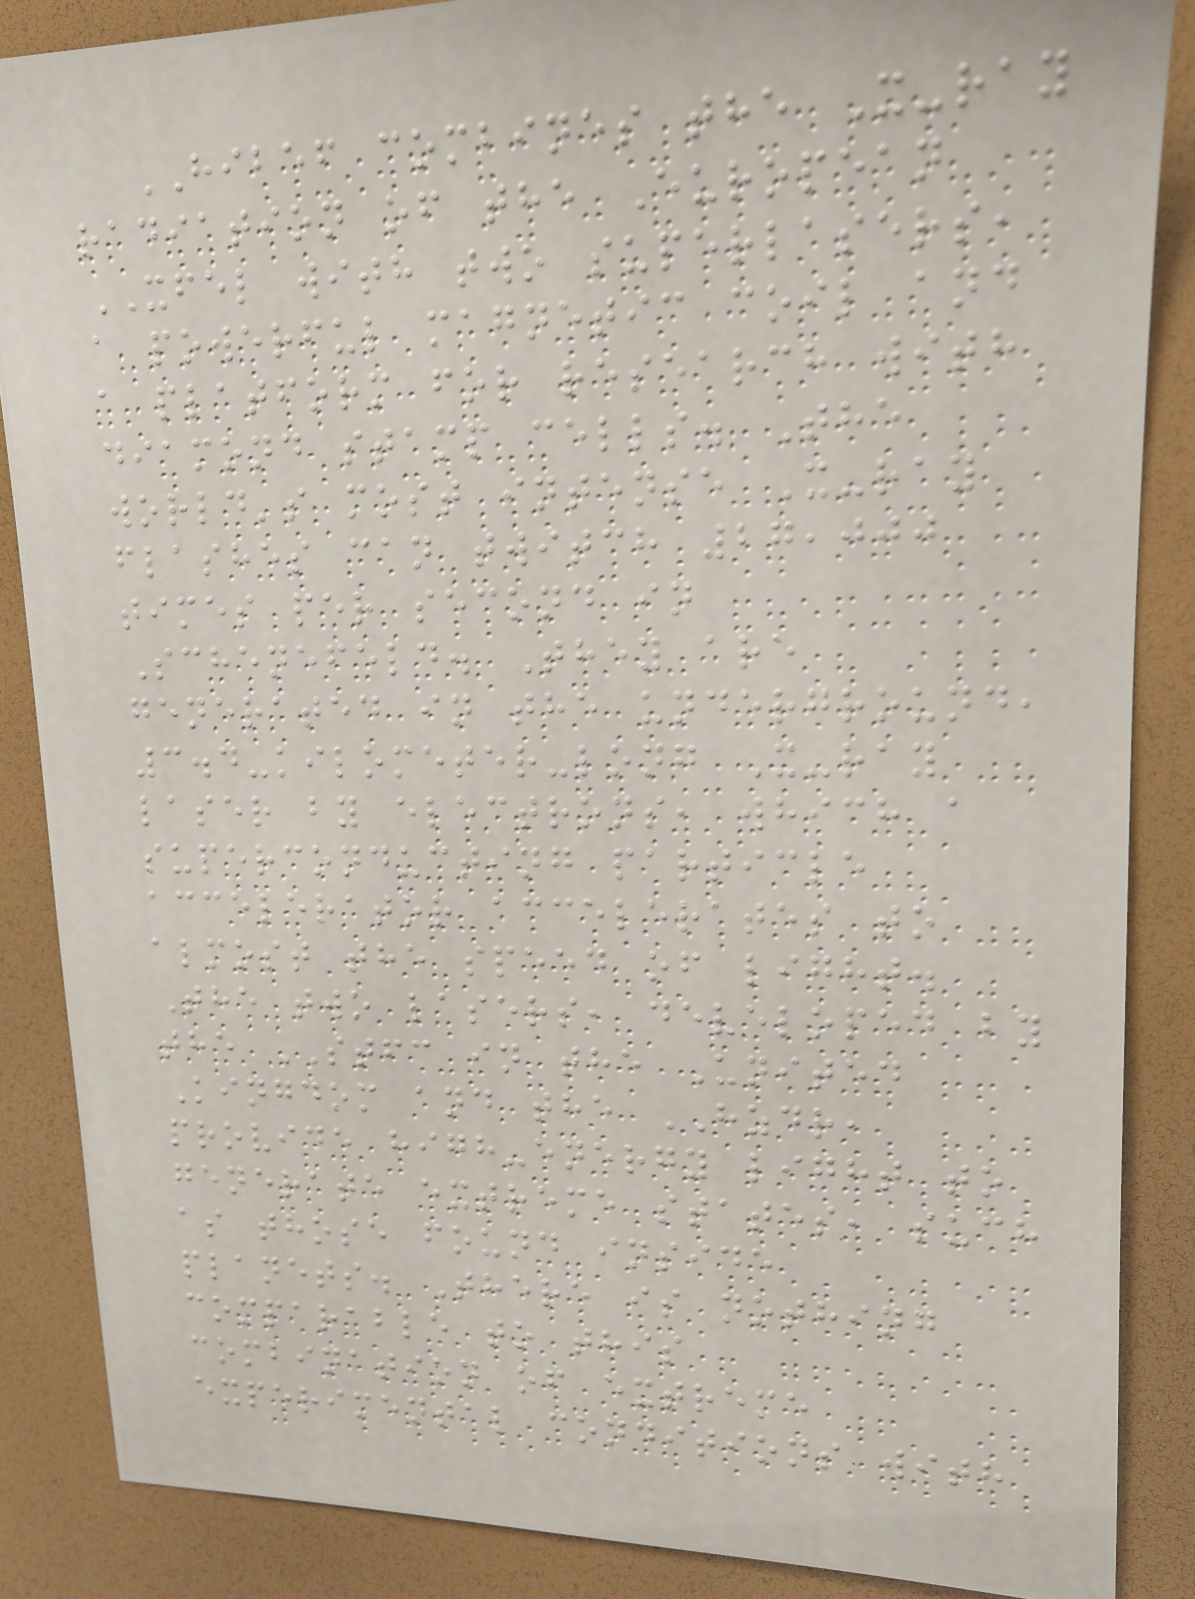HIBEF combines the X-ray
radiation of the European
XFEL with two superlasers,
a powerful magnetic coil and
a platform for research with
diamond stamp cells. The
world's most intense X-ray
flashes can twitch 27,000
times per second in
Schenefeld. They are
generated in the underground,
3.4-kilometer-long X-ray
laser by electrons, which a
superconducting particle
accelerator accelerates to
almost the speed of light.
The two lasers, developed by
the STFC in the United
Kingdom and the HZDR,
provide high-energy light to
generate extreme states, such
as those found inside
planets. There is nothing
comparable to this
combination of extreme
experimental conditions with
